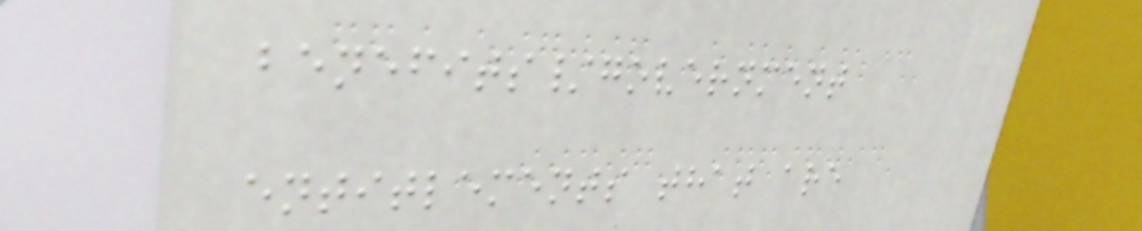benefits/government
entitlements that are
